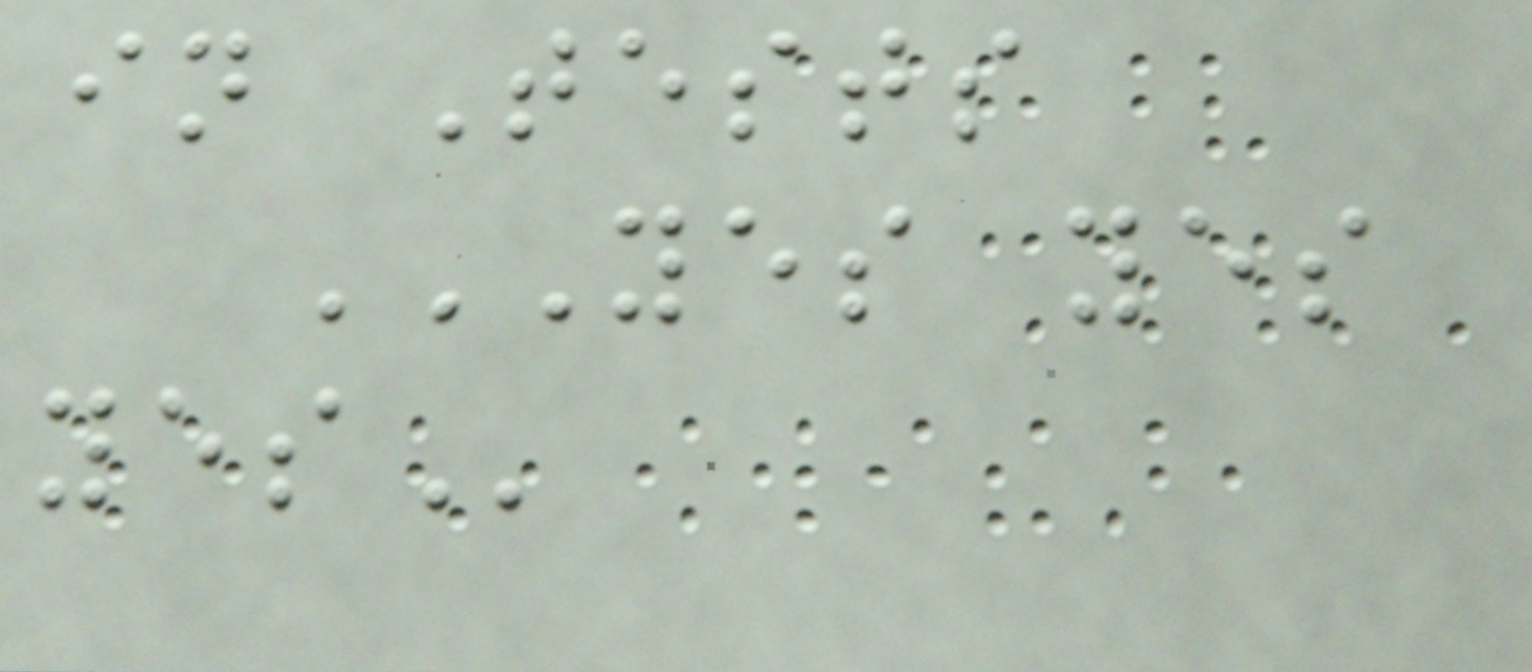in Tests
YES YES
YES
